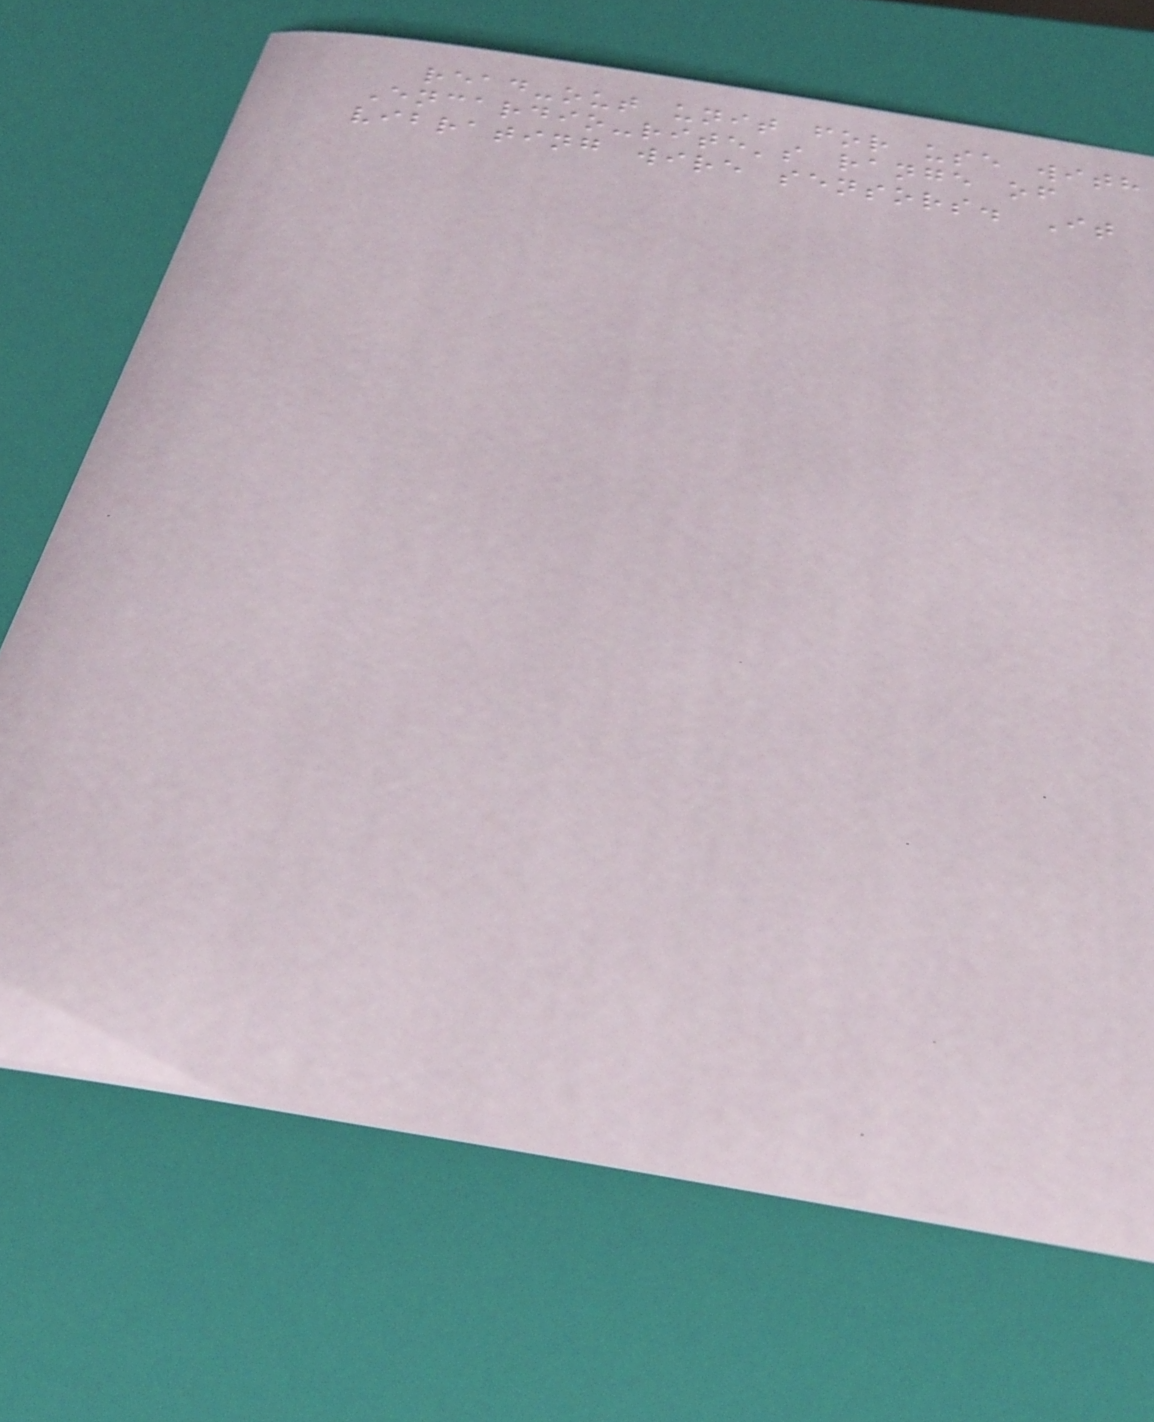read-out unit for use with
Encardio-rite's range of
vibrating wire sensors. It
